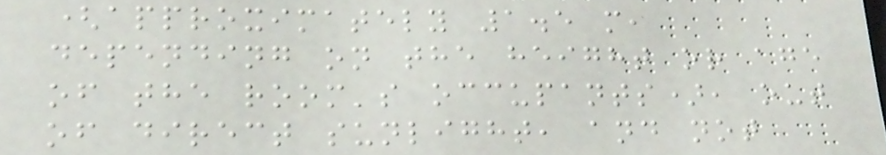(approximately 1.5 m,
depending on the height or age
of the room's occupants), out
of direct sunlight, and not
